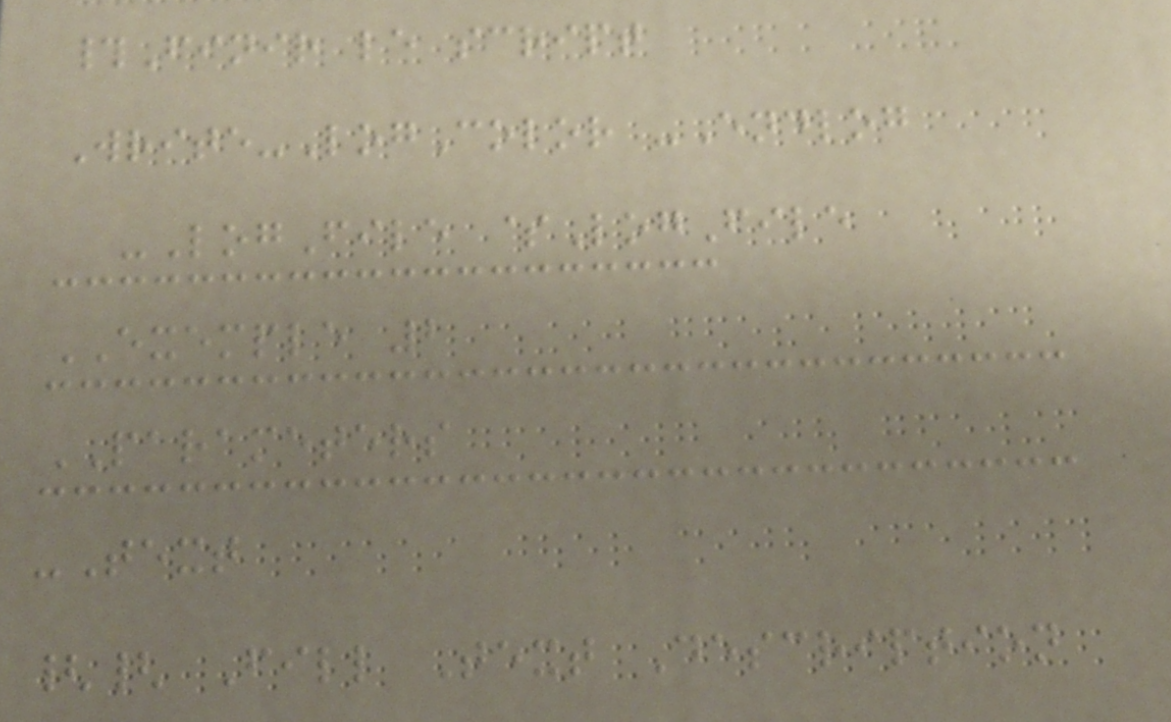#Finir le script
Write-LogColor -Endlog
-LogFile $LogFile
EXEMPLE 2
PARAMETERS
-Text
{{ Fill Text Description
